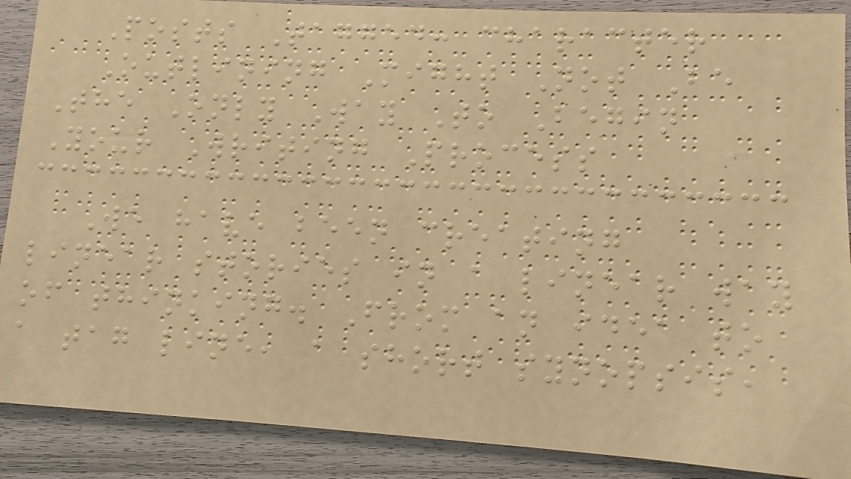Posts Tagged: character
Outlining Might Not Be
The Only Way To Begin
Your Writing Process
We have been creating
linear stories in a linear way
of thinking. From an idea to
a tag line, a short synopsis,
